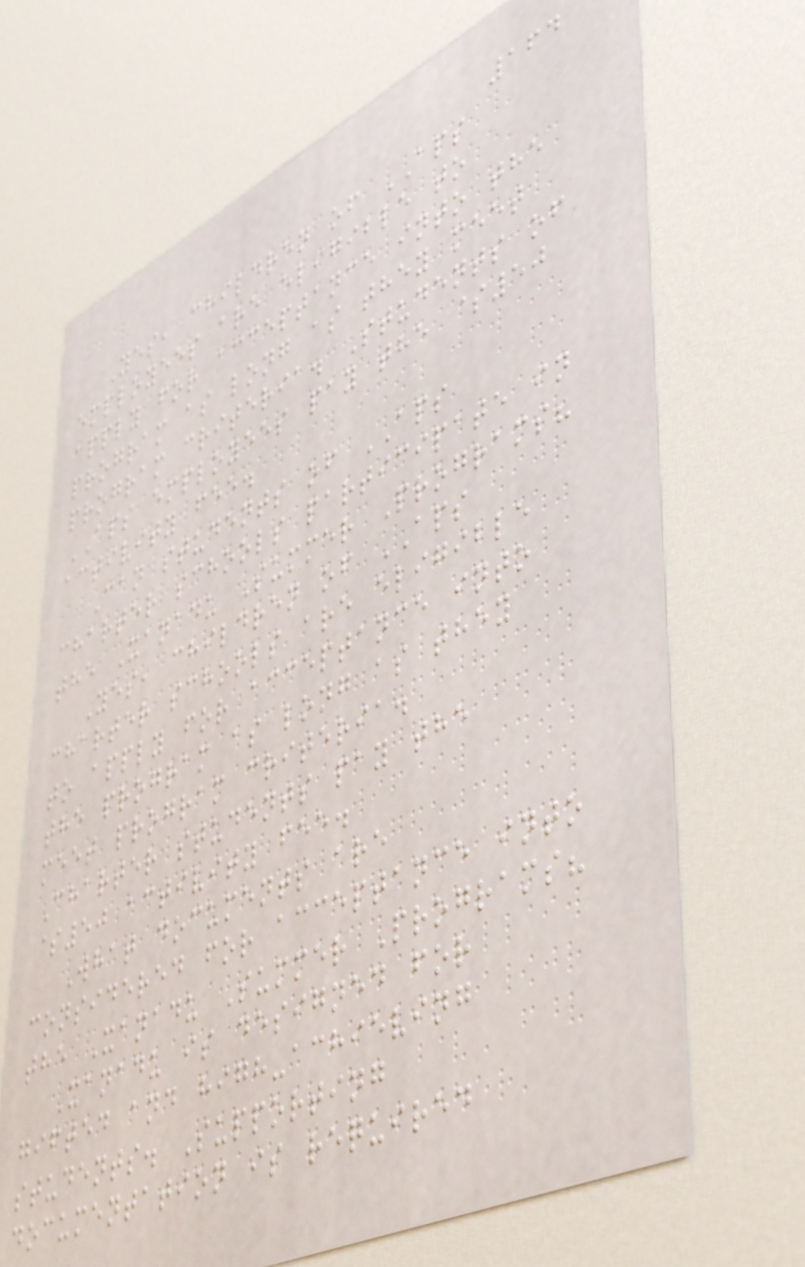164
Yes, children of APS
employees are eligible to
apply for acceptance into the
program as long as they meet
program criteria. Students of
APS employees pay the $50
activity fee.
Can students of APS
charter schools participate in
the Xanadu Summer Programs?
Yes, children of APS
charter schools are eligible
to apply for acceptance into
the program as long as they
meet program criteria.
Charter students pay the
$50 activity fee.
What documents are
considered for acceptance into
the Xanadu Summer Programs?
Xanadu is designed for
gifted and high-achieving
students. Supporting
documentation is required
